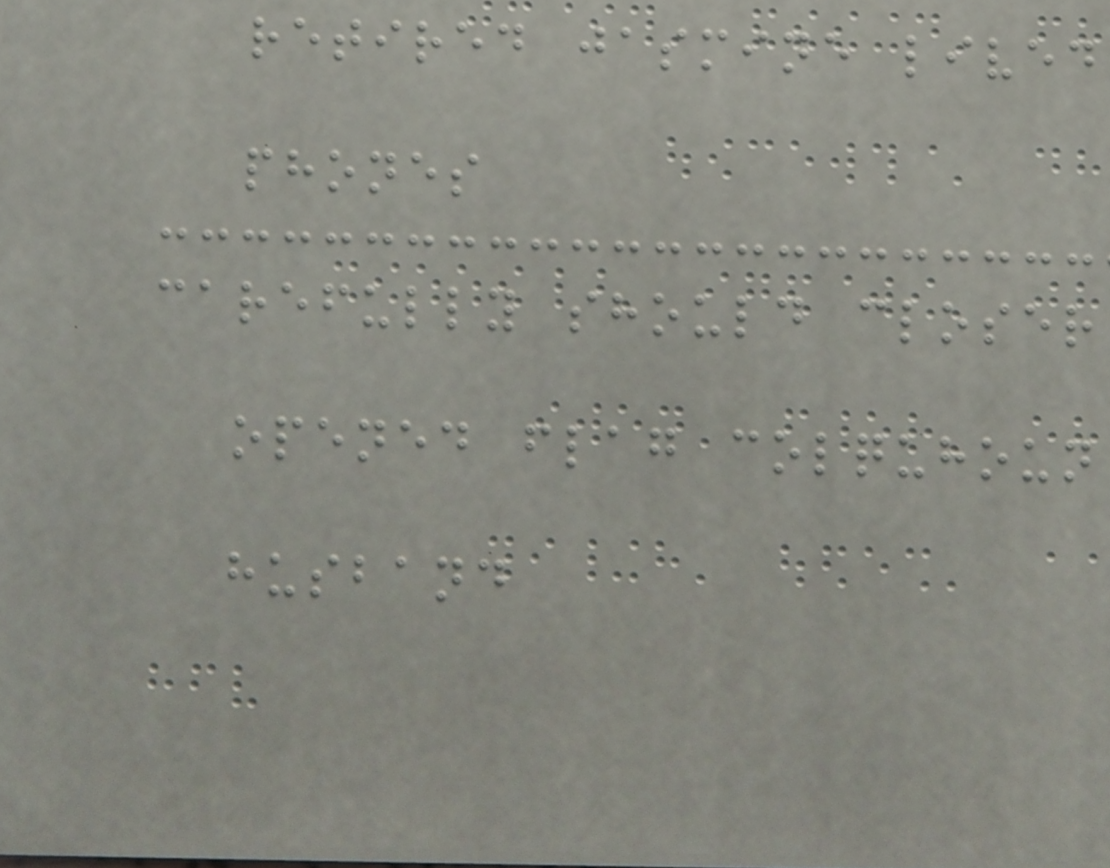retired jasmine lived
phones
carefully should closer
opened flag colquhoun
husband
